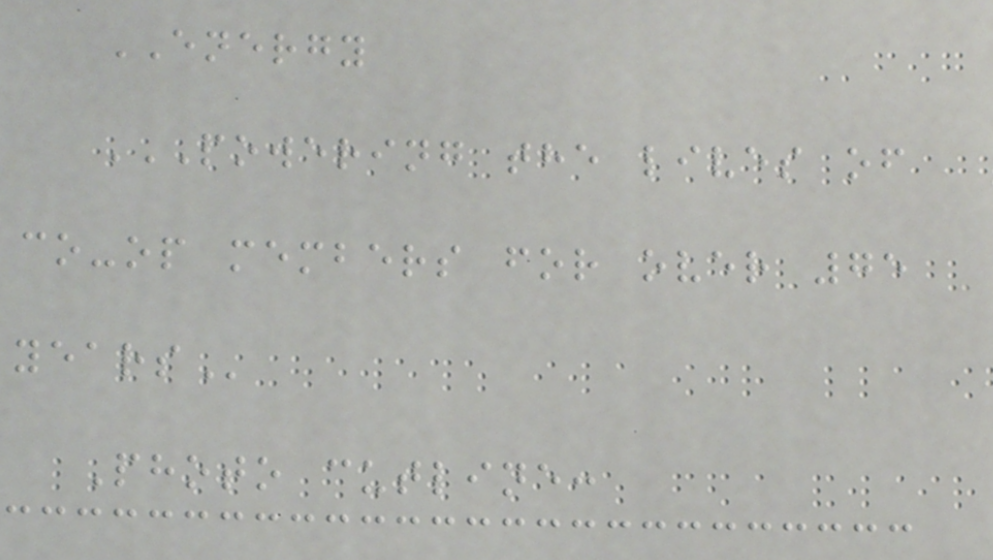ENERGY
POWERING THE LIVES OF
CO-OP MEMBERS FOR OVER 75
YEARS
Photo cutline:
